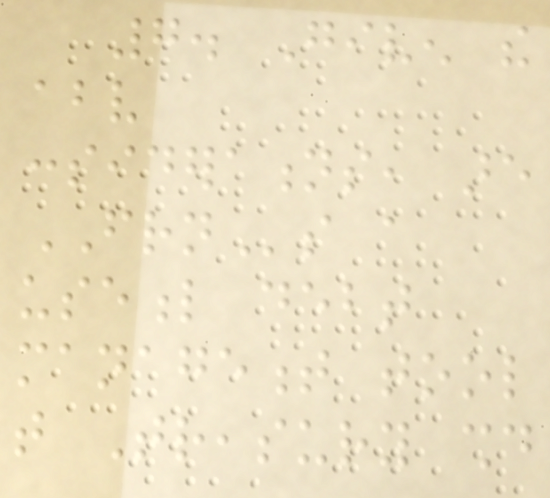7. Given the
above
considerations, are
FRNs a
useful debt
management tool
that Treasury should
